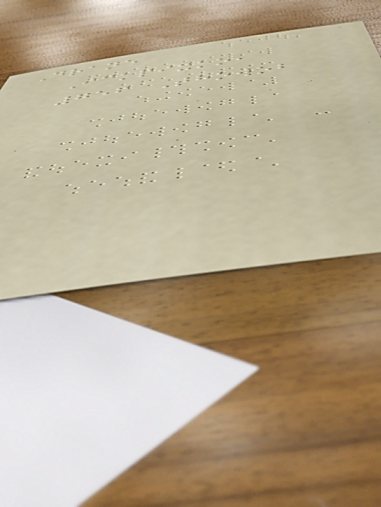Drane
Ickpixko,
756 Thowob
